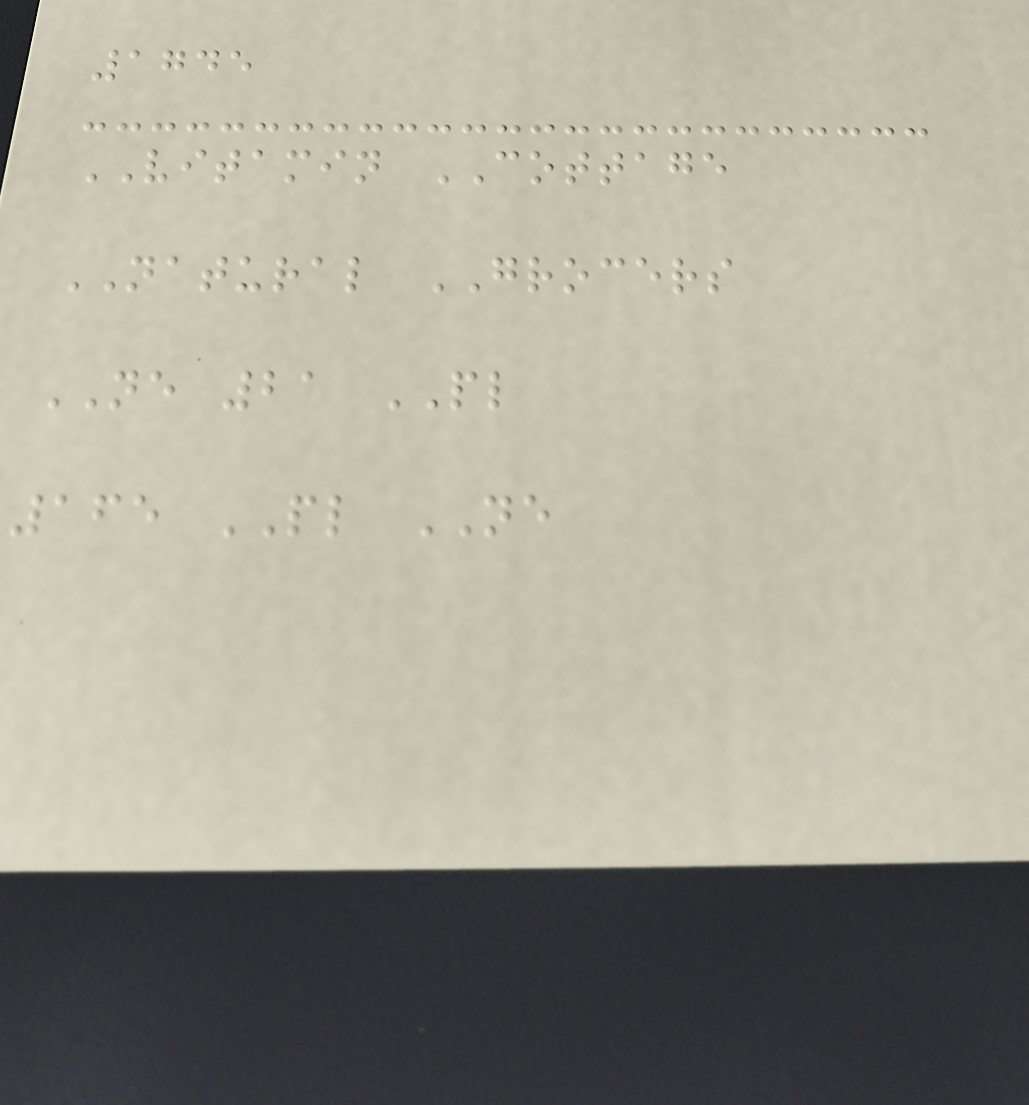1745
VITAMIN COTTAGE
NATURAL GROCERS
NE 21 PL
165 PL NE
